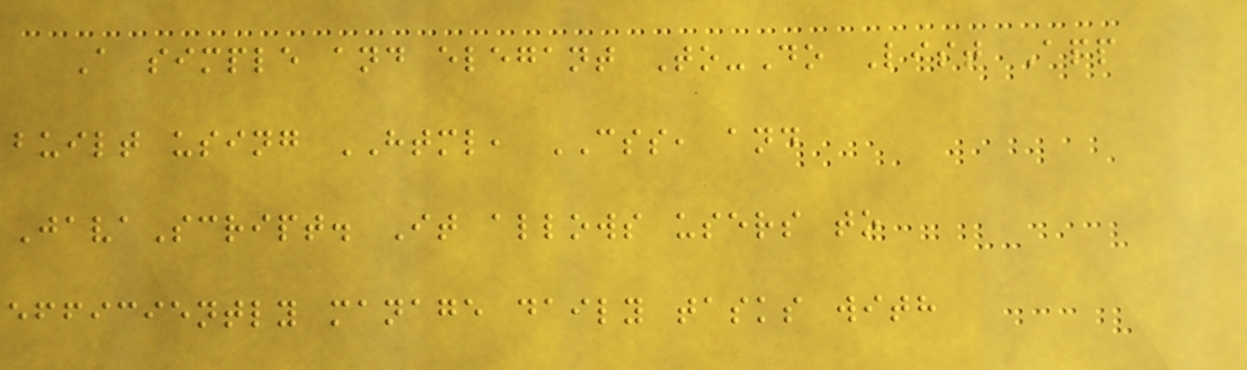A simple and elegant To-Do List App
built using HTML, CSS, and
JavaScript. It allows users to
efficiently manage daily tasks with
